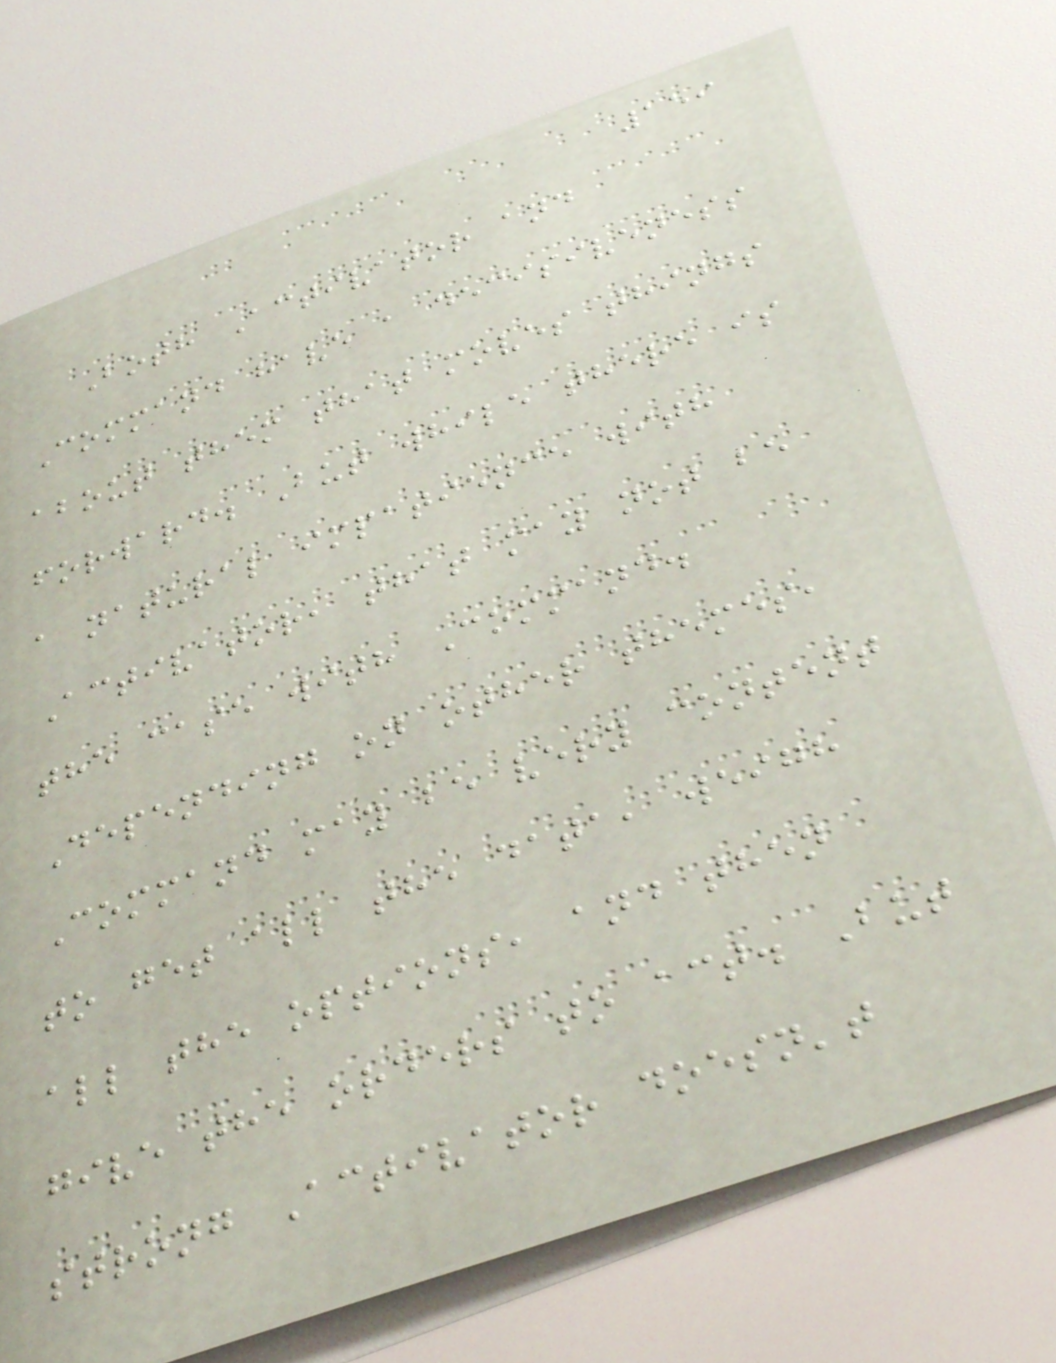159
Both Activator and
Command have a decisiveness
about them that moves things
forward. But while there is
a natural impatience with
Activator, that may not be
the case with Command.
Depending on other themes,
Command may be very content
to get all the data, weigh
all the options, and then
give the orders to act. But
strong Activator doesn't
